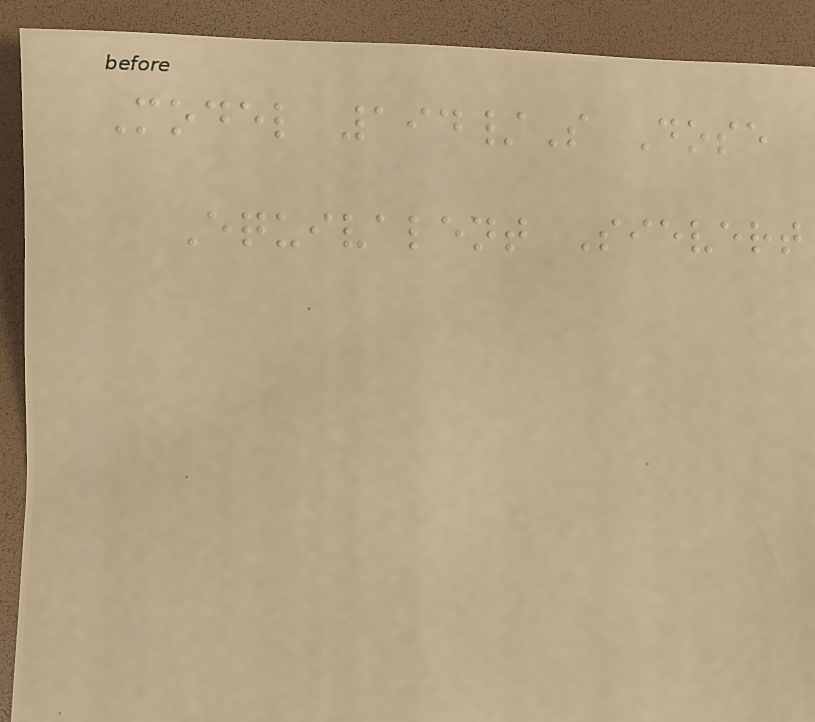Model 194/S Dose
Equivalent Sievert
